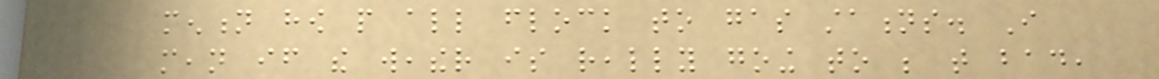mention how people all flock to gas stations. I
mean if the weather is really going to be that bad,
